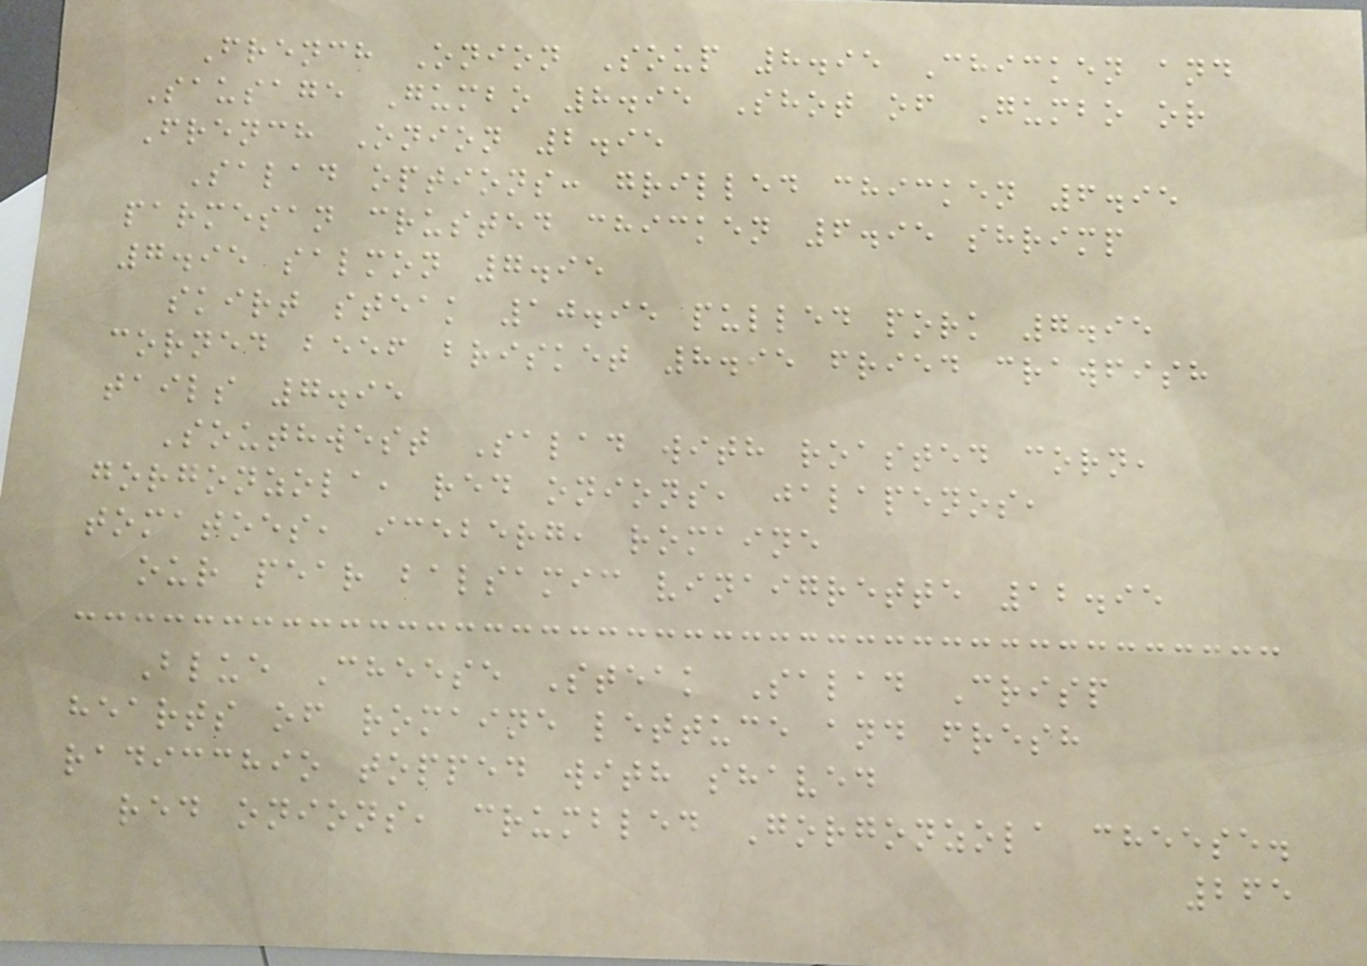French Onion Soup 8.95 Chicken and
Sausage Gumbo 8.95 Shot of Gumbo or
French Onion 2.95
Salad options: grilled chicken 6.95
parmesan crusted chicken 6.95 shrimp
7.95 salmon 7.95
skirt steak 10.95 pulled pork 7.95
corned beef brisket 8.95 fried crawfish
tails 7.95
Southwest Salad with roasted corn,
gorgonzola, red onions, jalapenos,
tomatoes, iceberg, romaine
our pear balsamic vinaigrette 12.95
Blue Cheese Steak Salad Crisp
hearts of romaine lettuce and fresh
radicchio topped with shaved
red onions, crumbled Gorgonzola cheese.
265
